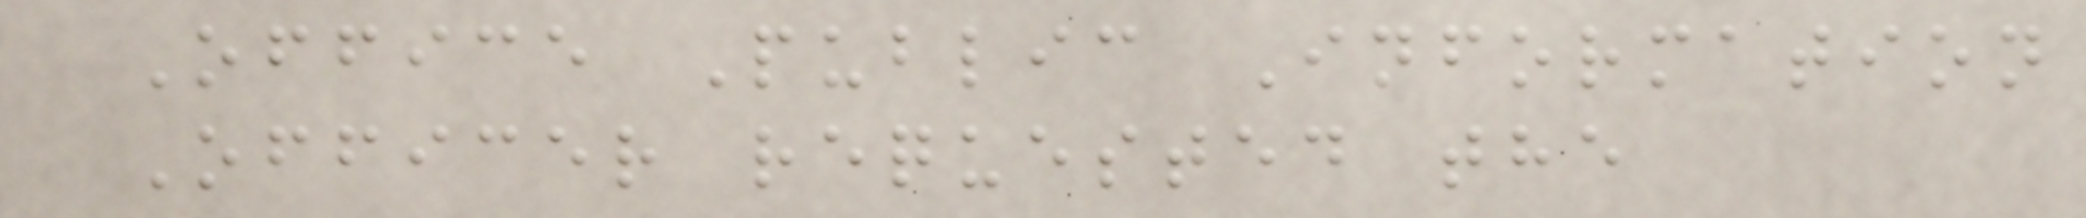Office Public Information
Officer requested the
